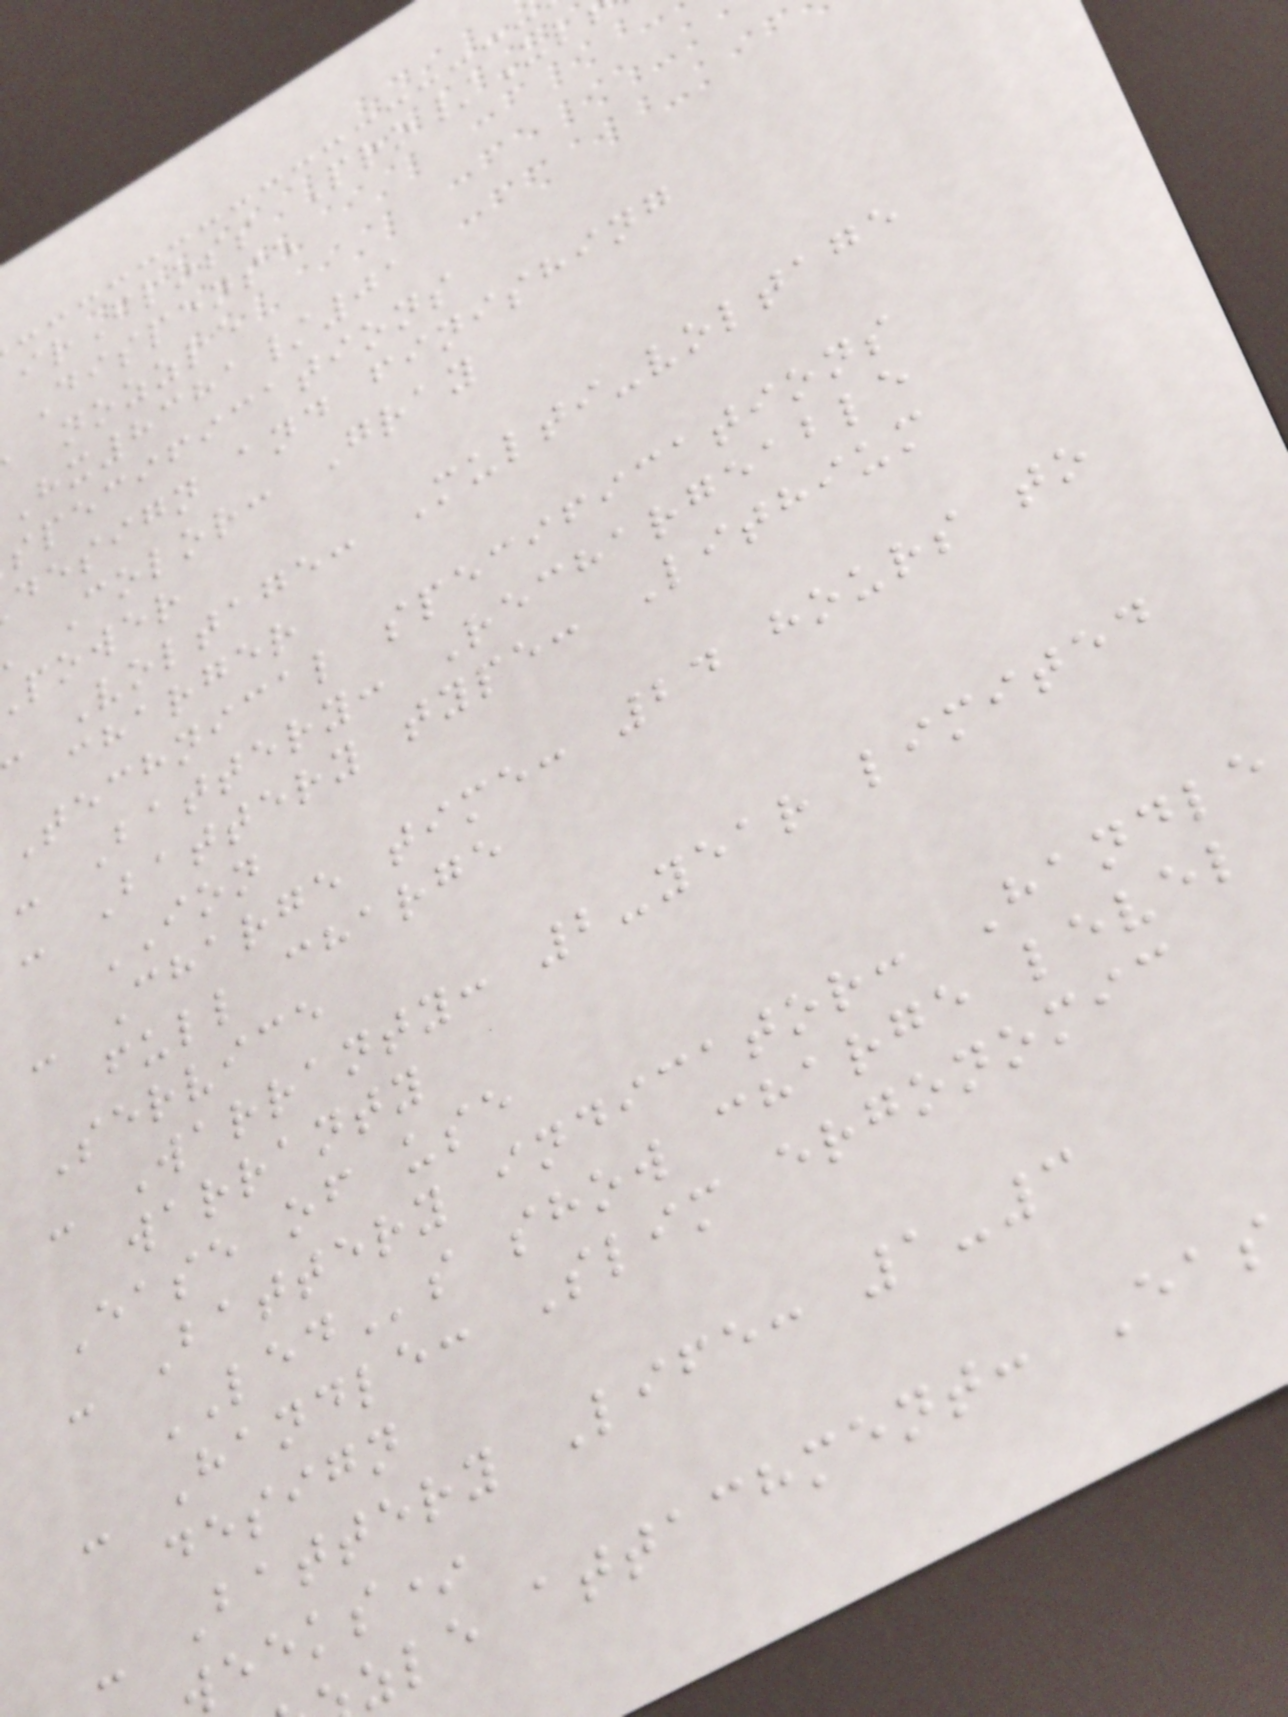irFloss Pro/Ul
Dispense
nozzle
hx8381/01
specifications
design and finishing
Color: Gray
power
Voltage: Multi-voltage
charger
Technical specifications
- Battery: Rechargeable
- Battery type: Lithium
ION
- Charge time: 24 hours to
full charge
Service
- Warranty: 2-year limited
warranty
Ease of use
- Battery indicator: Handle
LEDs show charge level
- Handle: Slim ergonomic
design
- Battery Life: 1-3
eeks*
zle attachment: Eas
